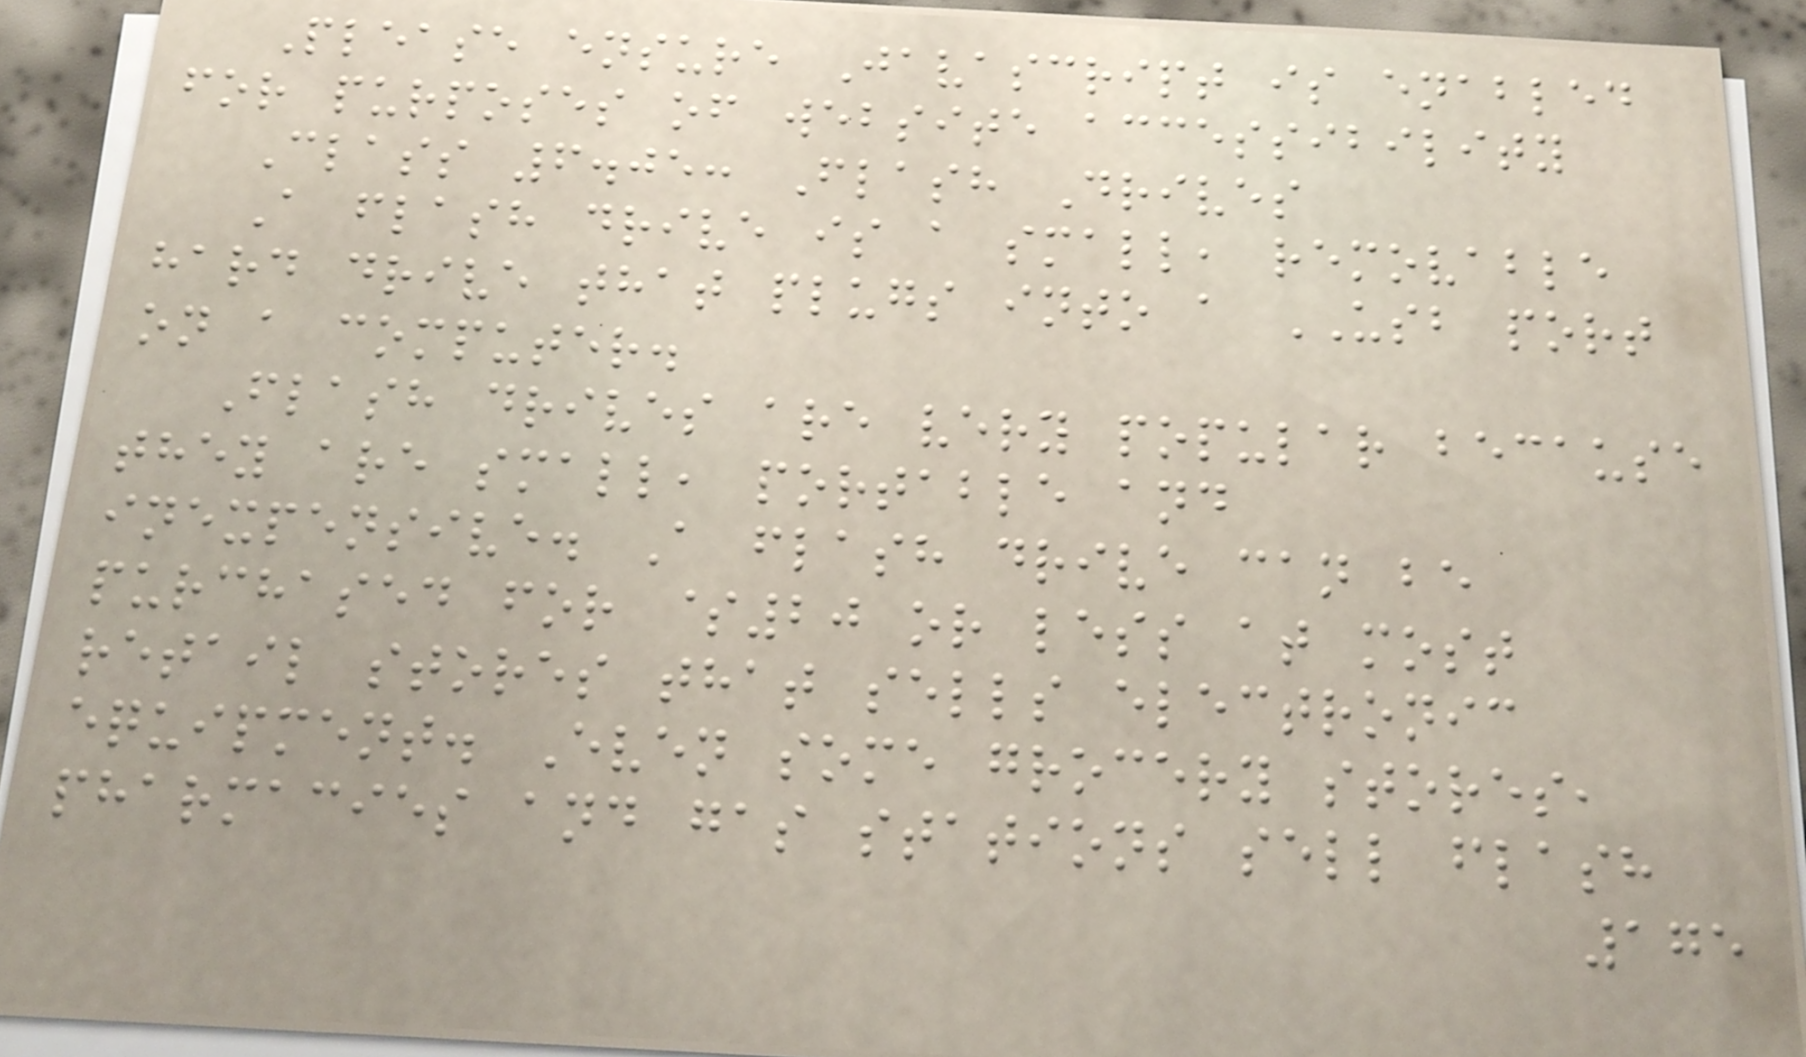Please ensure Javascript is enabled
for purposes of website accessibility
Class 6.05: Flash Drives
A flash drive is a small, removable
hard drive that plugs into a USB port
on a computer.
Flash drives are very popular because
they are small, portable and
inexpensive. A flash drive can be
purchased for $20 or less at most
retail stores that sells electronic
equipment. Even some grocery stores,
pharmacies and gas stations sell flash
175
